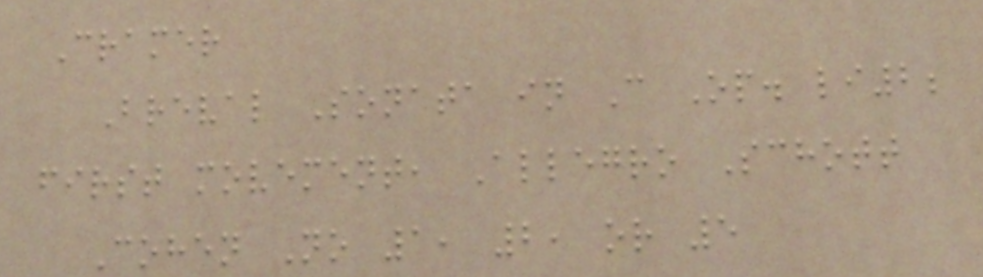Cramer
Breval Sonata in C Op. li2;
first movement, Allegro Schott
Cohen No 1, 2, or 5
